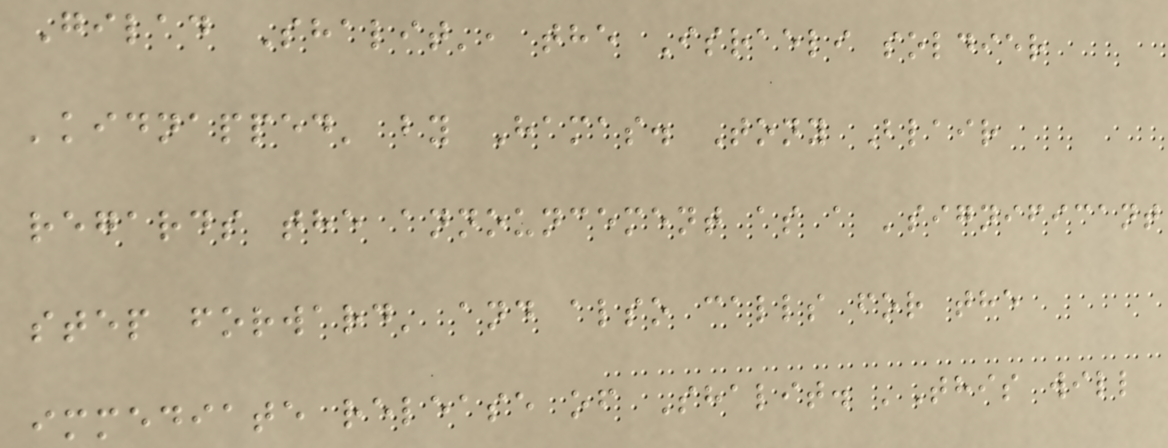Gilad Shalit', the Israeli soldier
'kidnapped' by Hamas. Tony Blair
regards the announcement as a 'significant
step forward' and also calls for the
immediate release of Shalit. 'This will
